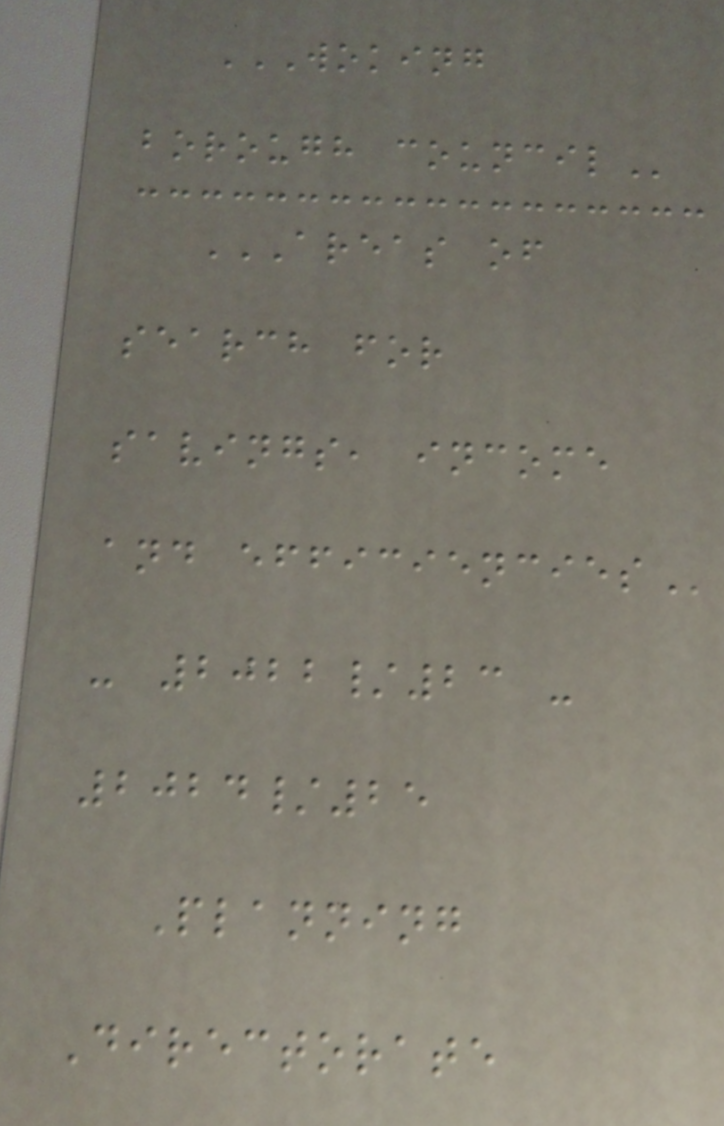WOKING
BOROUGH COUNCIL
AREAS OF
SEARCH FOR
SAVINGS, INCOME
AND EFFICIENCIES
- 2022/23 -
2024/25
Planning
Directorate
